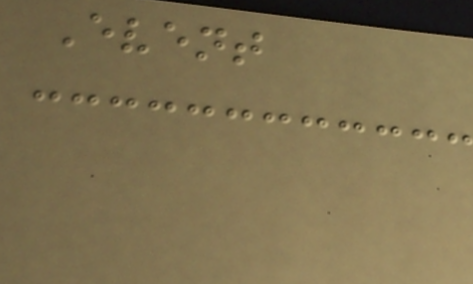Event
